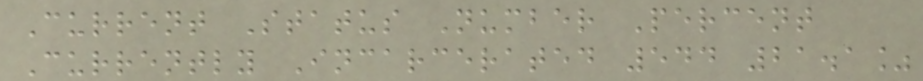Current Status Number Percent
Currently Incarcerated 544 21.1%
